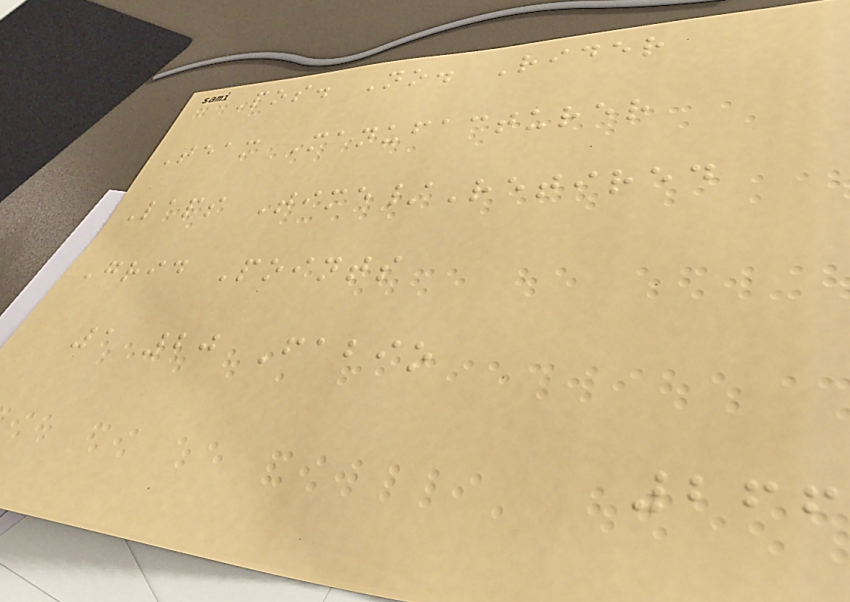Pos. No. Rider
Team Manufacturer
Laps Time/Retired
Grid Points
1 20 Fabio
266
